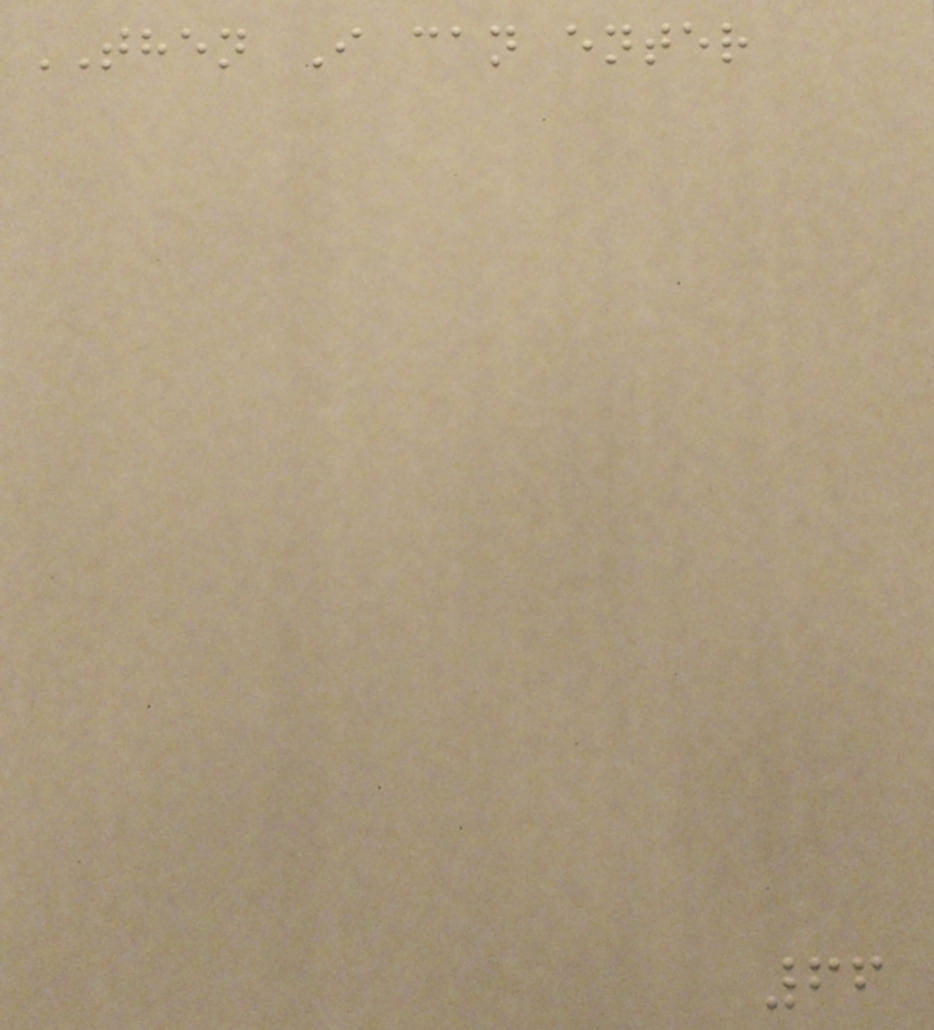THEN I can enter
66
